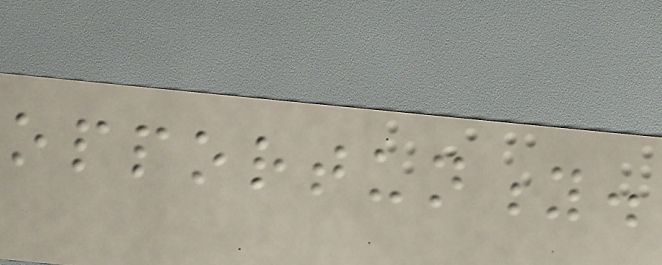opportunity.
